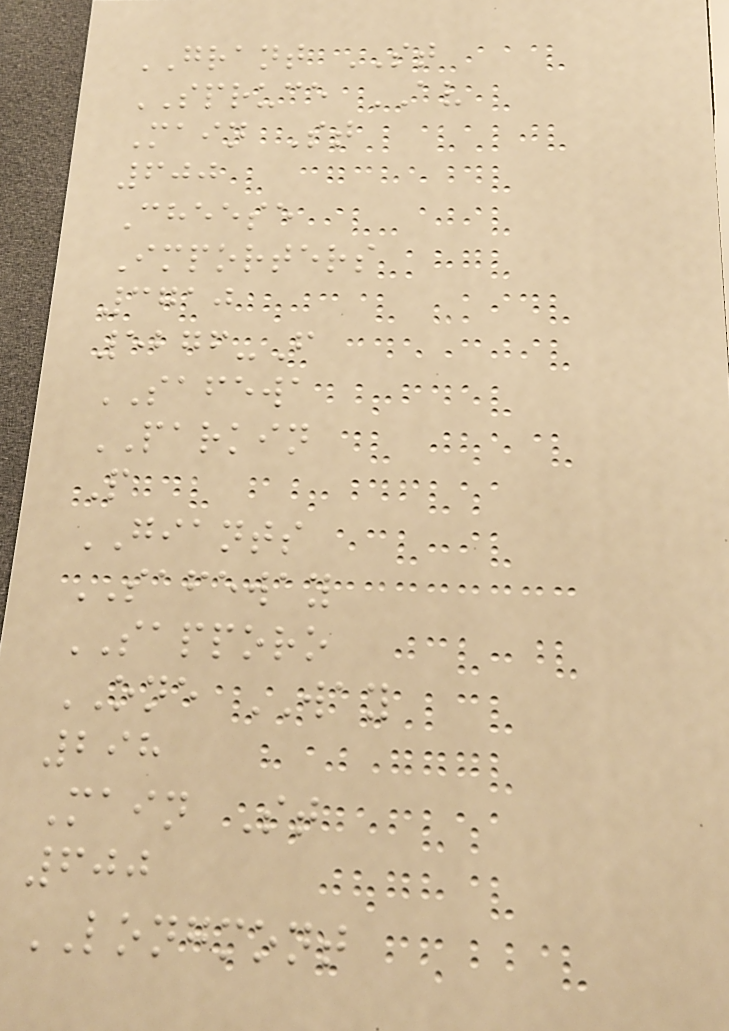GRANT ST
SPRUCE AV
Main St
600
Cheese
Importers
3710
5276-F
SAFEWA
PARKIN
P
GIANTS
SAFEWAY
SAPPORO
ONE WAY
298
Main St
600
LONGMONT
